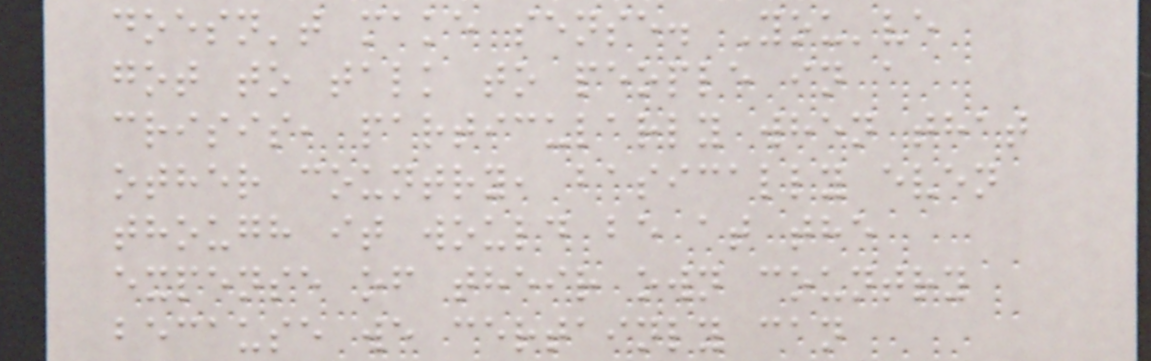doesn't make sense. You've
got to talk to people in a
crisis, particularly when that
other country, basically even
though it would be at the
expense of their own country
because we certainly can
